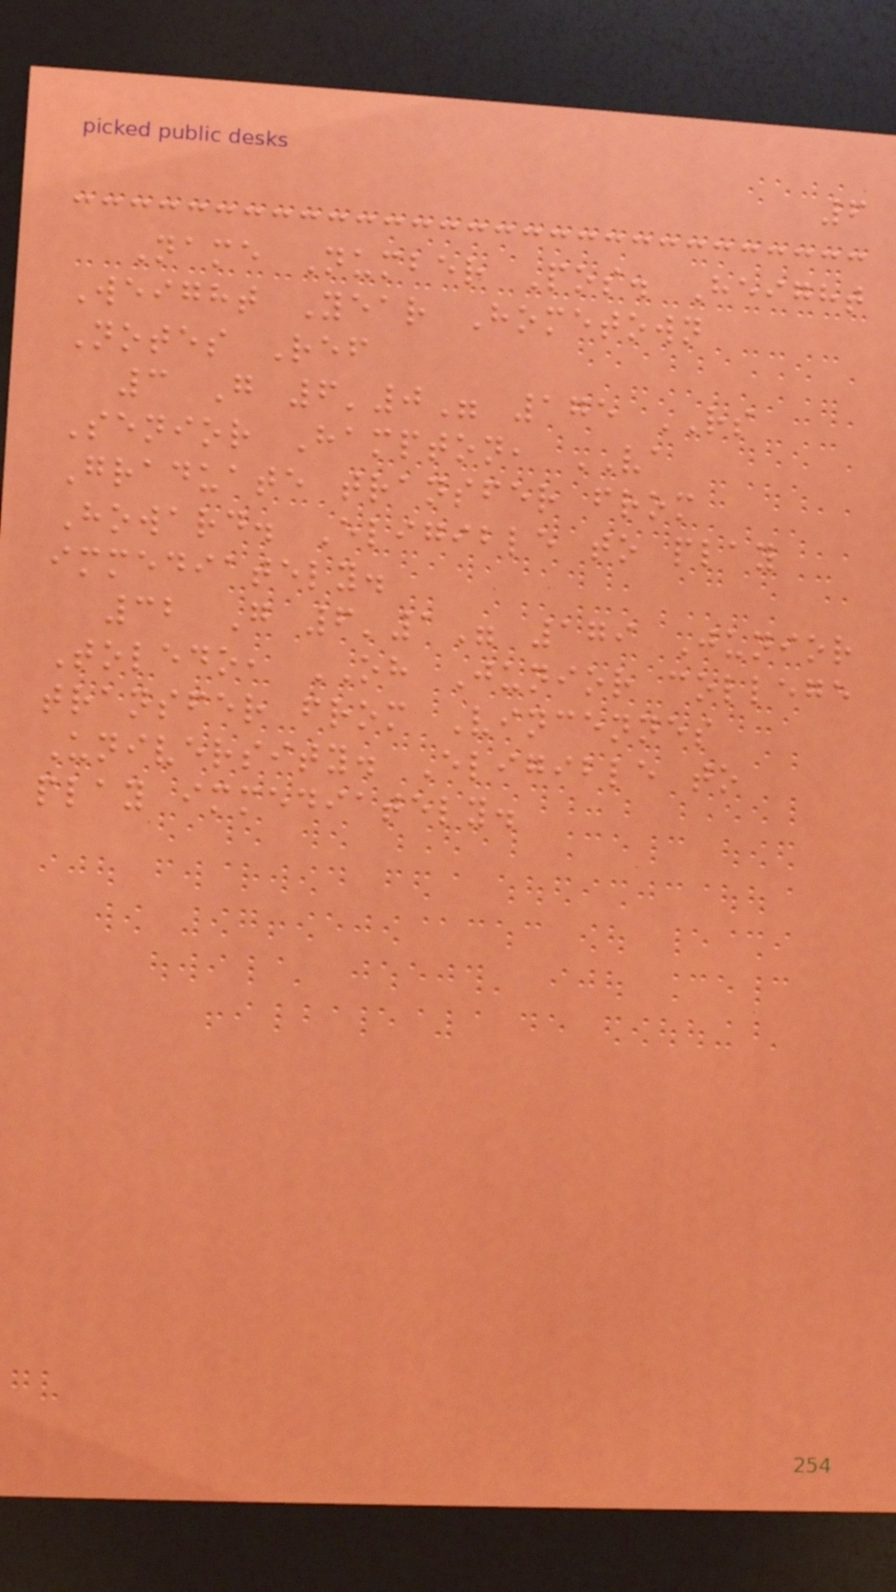6
Name Number Pos. Height
Weight Year Hometown
Notes Ref
3 G 6'0" 175 RS
Senior Hampton, VA
Graduate transfer from
Howard. Eligible to play
immediately.
32 G 6'1" 179 Junior
Toledo, OH Junior college
transfer from Vincennes
University. Eligible to
play immediately.
